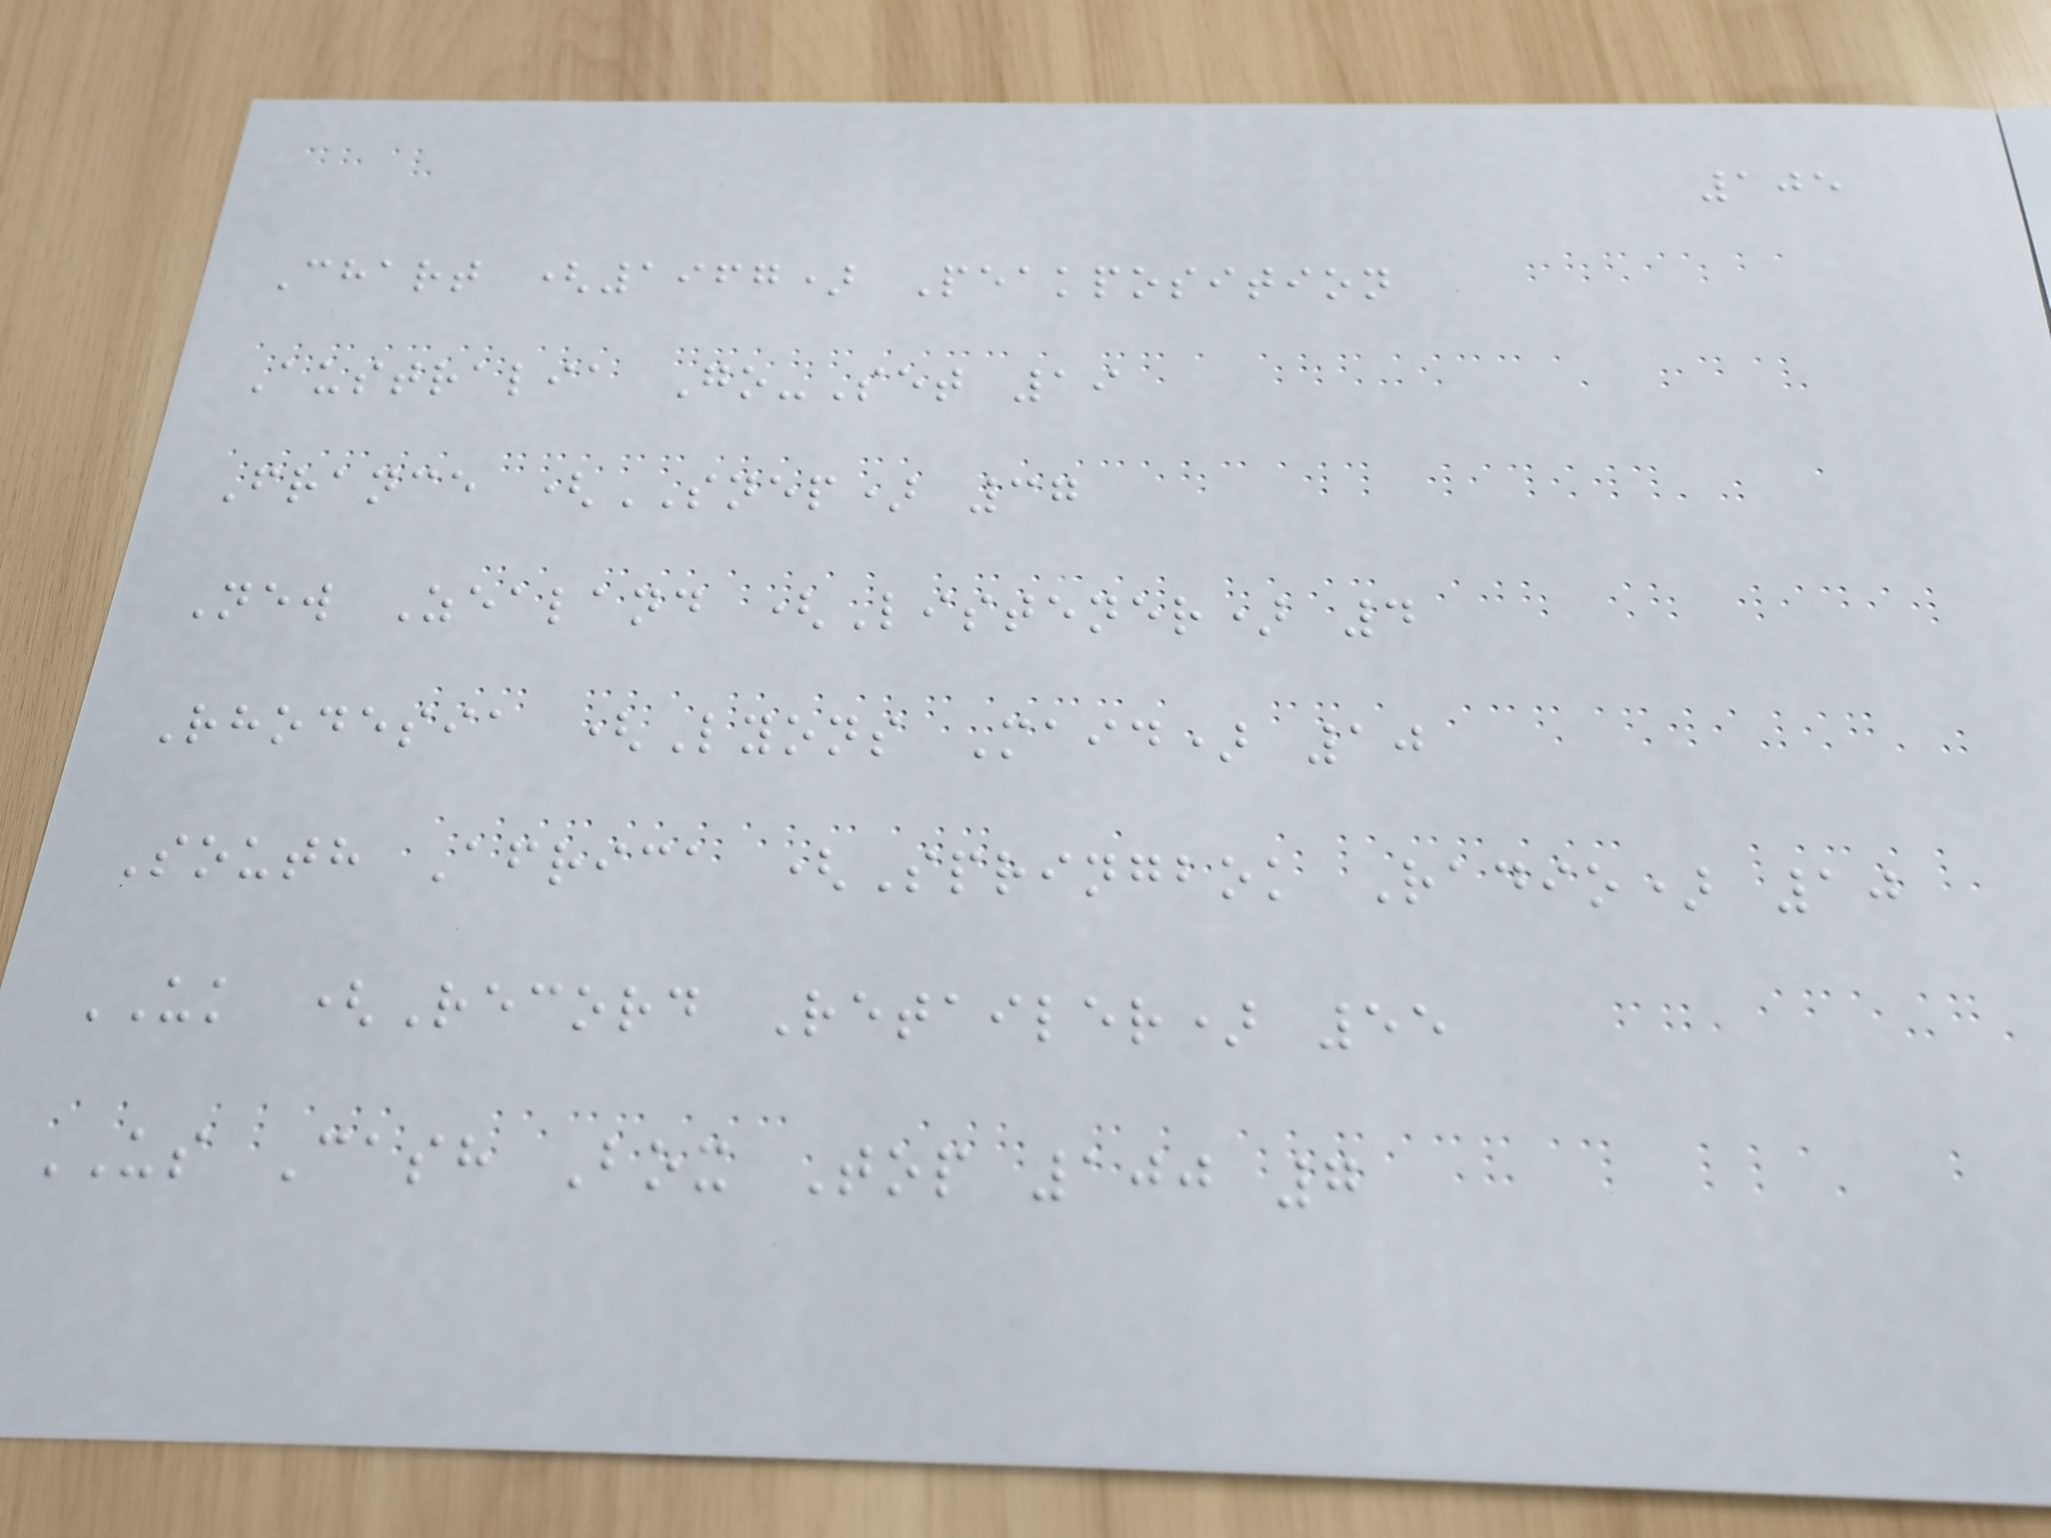105
Chart (1967) Peakposition
Australia Go-Set 19
France (SNEP) 37
New Zealand (Listener) 4
Rhodesia (Lyons Maid) 10
South Africa (Springbok Radio) 10
UK (Record Retailer) 55
US Cash Box Top 100 7
